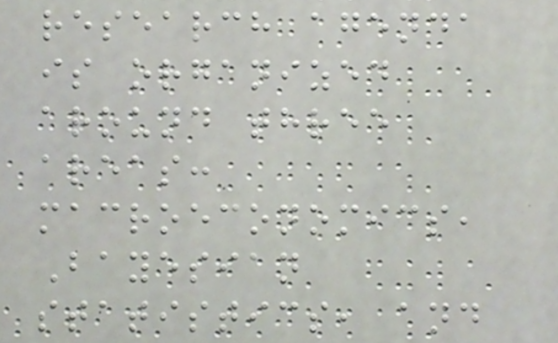research agenda
is organized
around three
areas:
macroeconomics,
Bayesian
statistics, and
